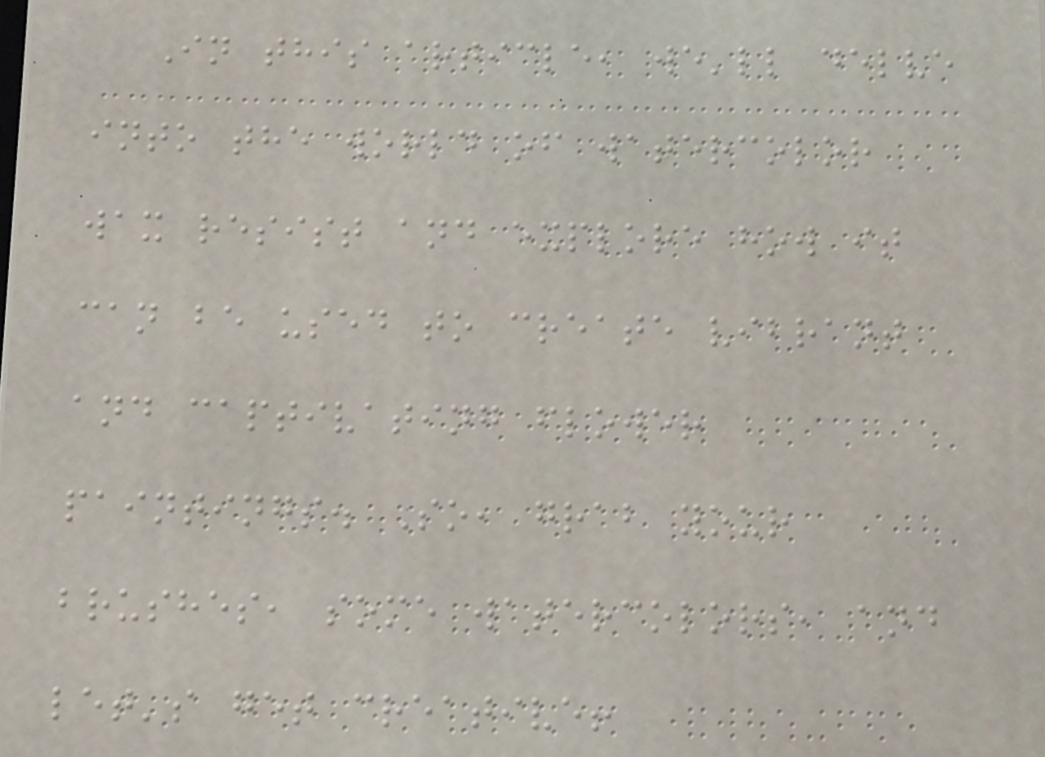In this article, we'll delve
into the world of watercolor
wax resist and explore how it
can be used to create vibrant
and captivating flower
paintings. So, grab your
brushes, some watercolors, and
let's get creative!
